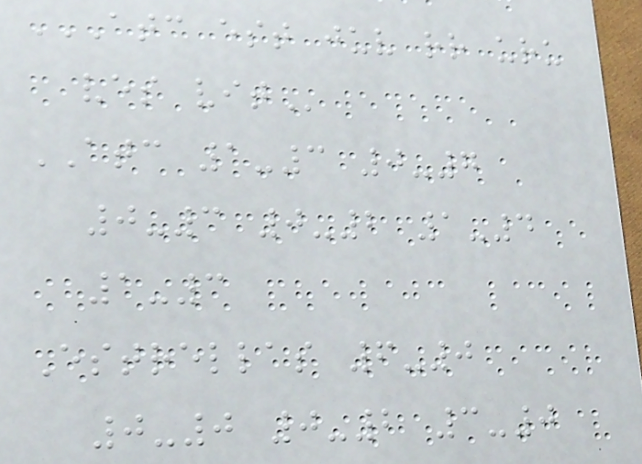ATC EST JUV RR URU
VES VIT
ATC 1-3 0-7
0-3 0-2 1-4
1-3
Estrellas 6-0
0-0 0-2 3-0
